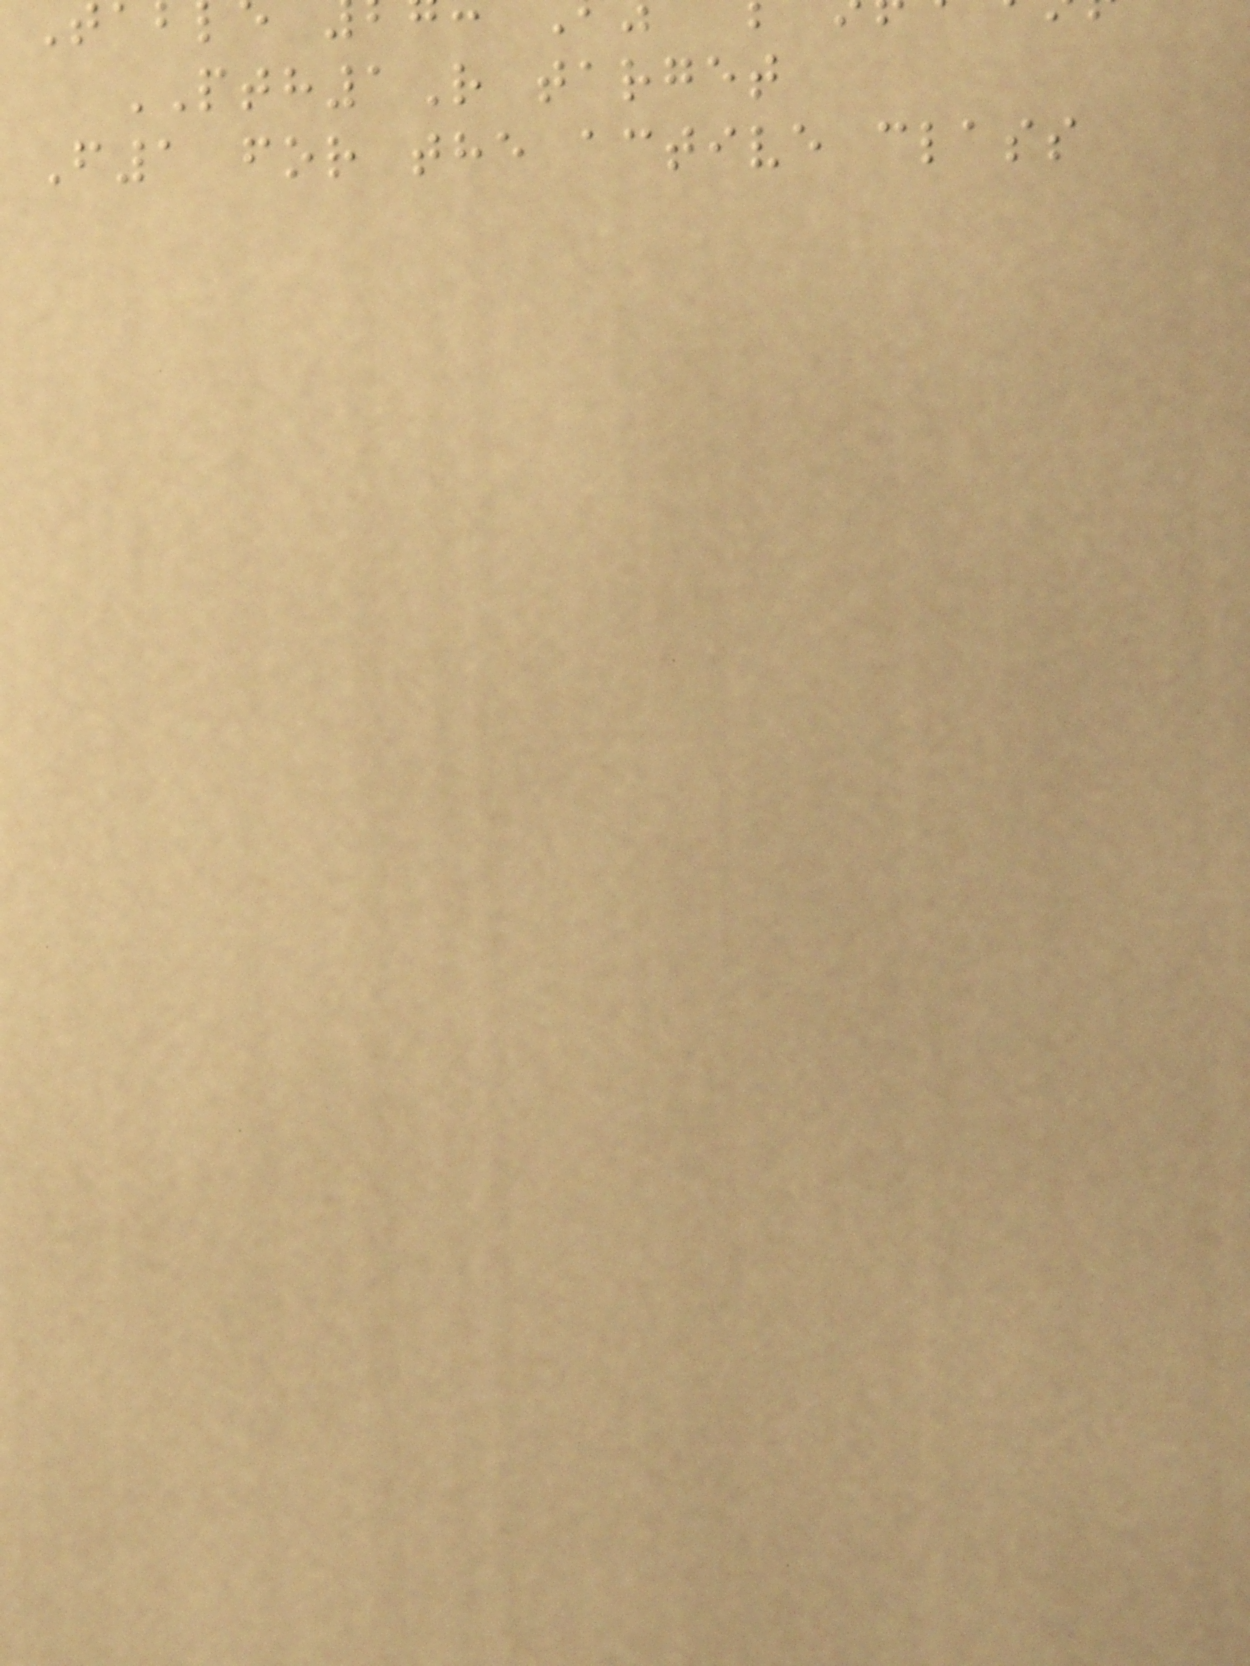PTH1R target
F1 for the active class
